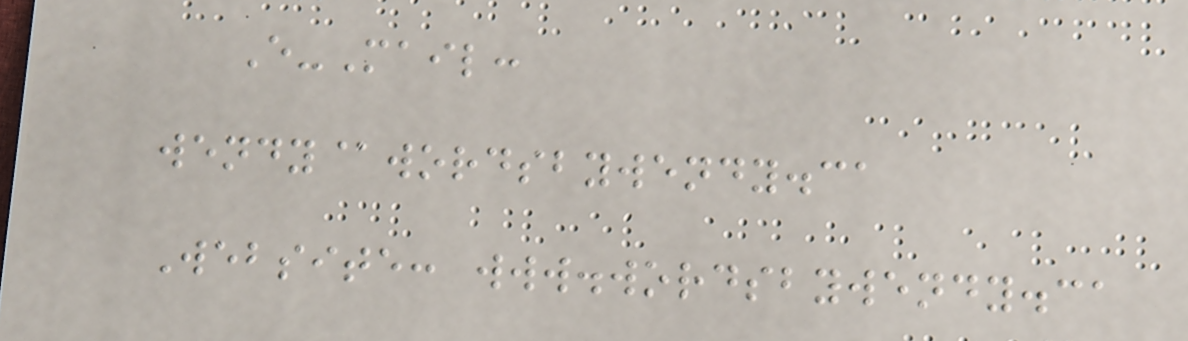E-Mail:
wendy@wordsbywendy.ca
Website: www.wordsbywendy.ca
